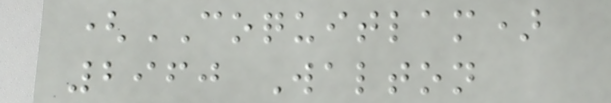(COQUITLAM)
2960 Walton
